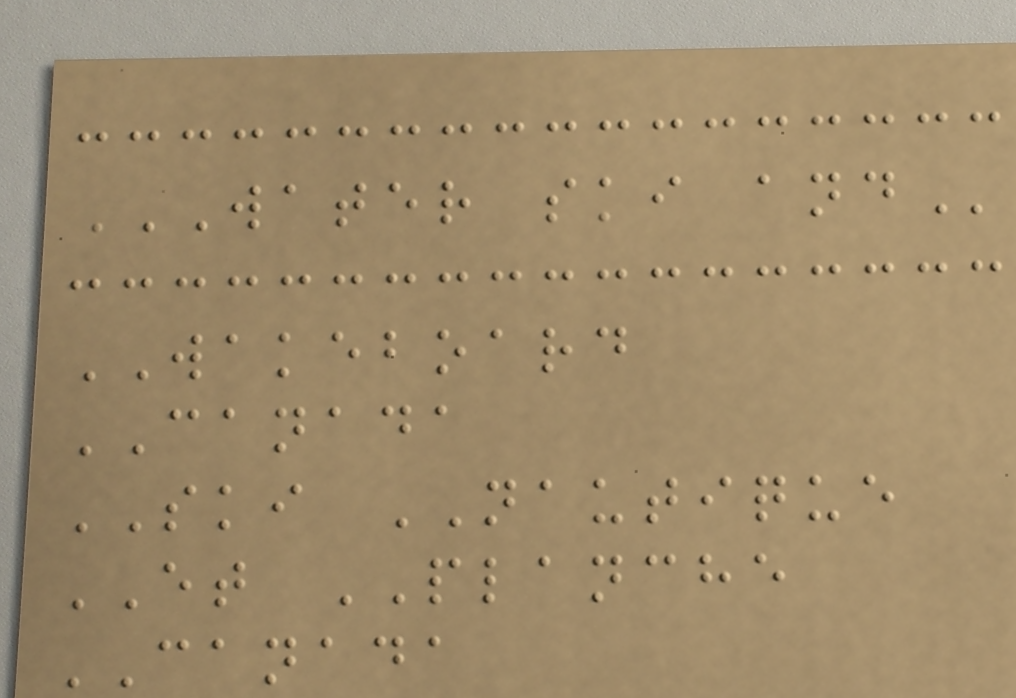WATER SKI AND
WAKEBOARD
CANADA
SKI NAUTIQUE
ET PLANCHE
CANADA
